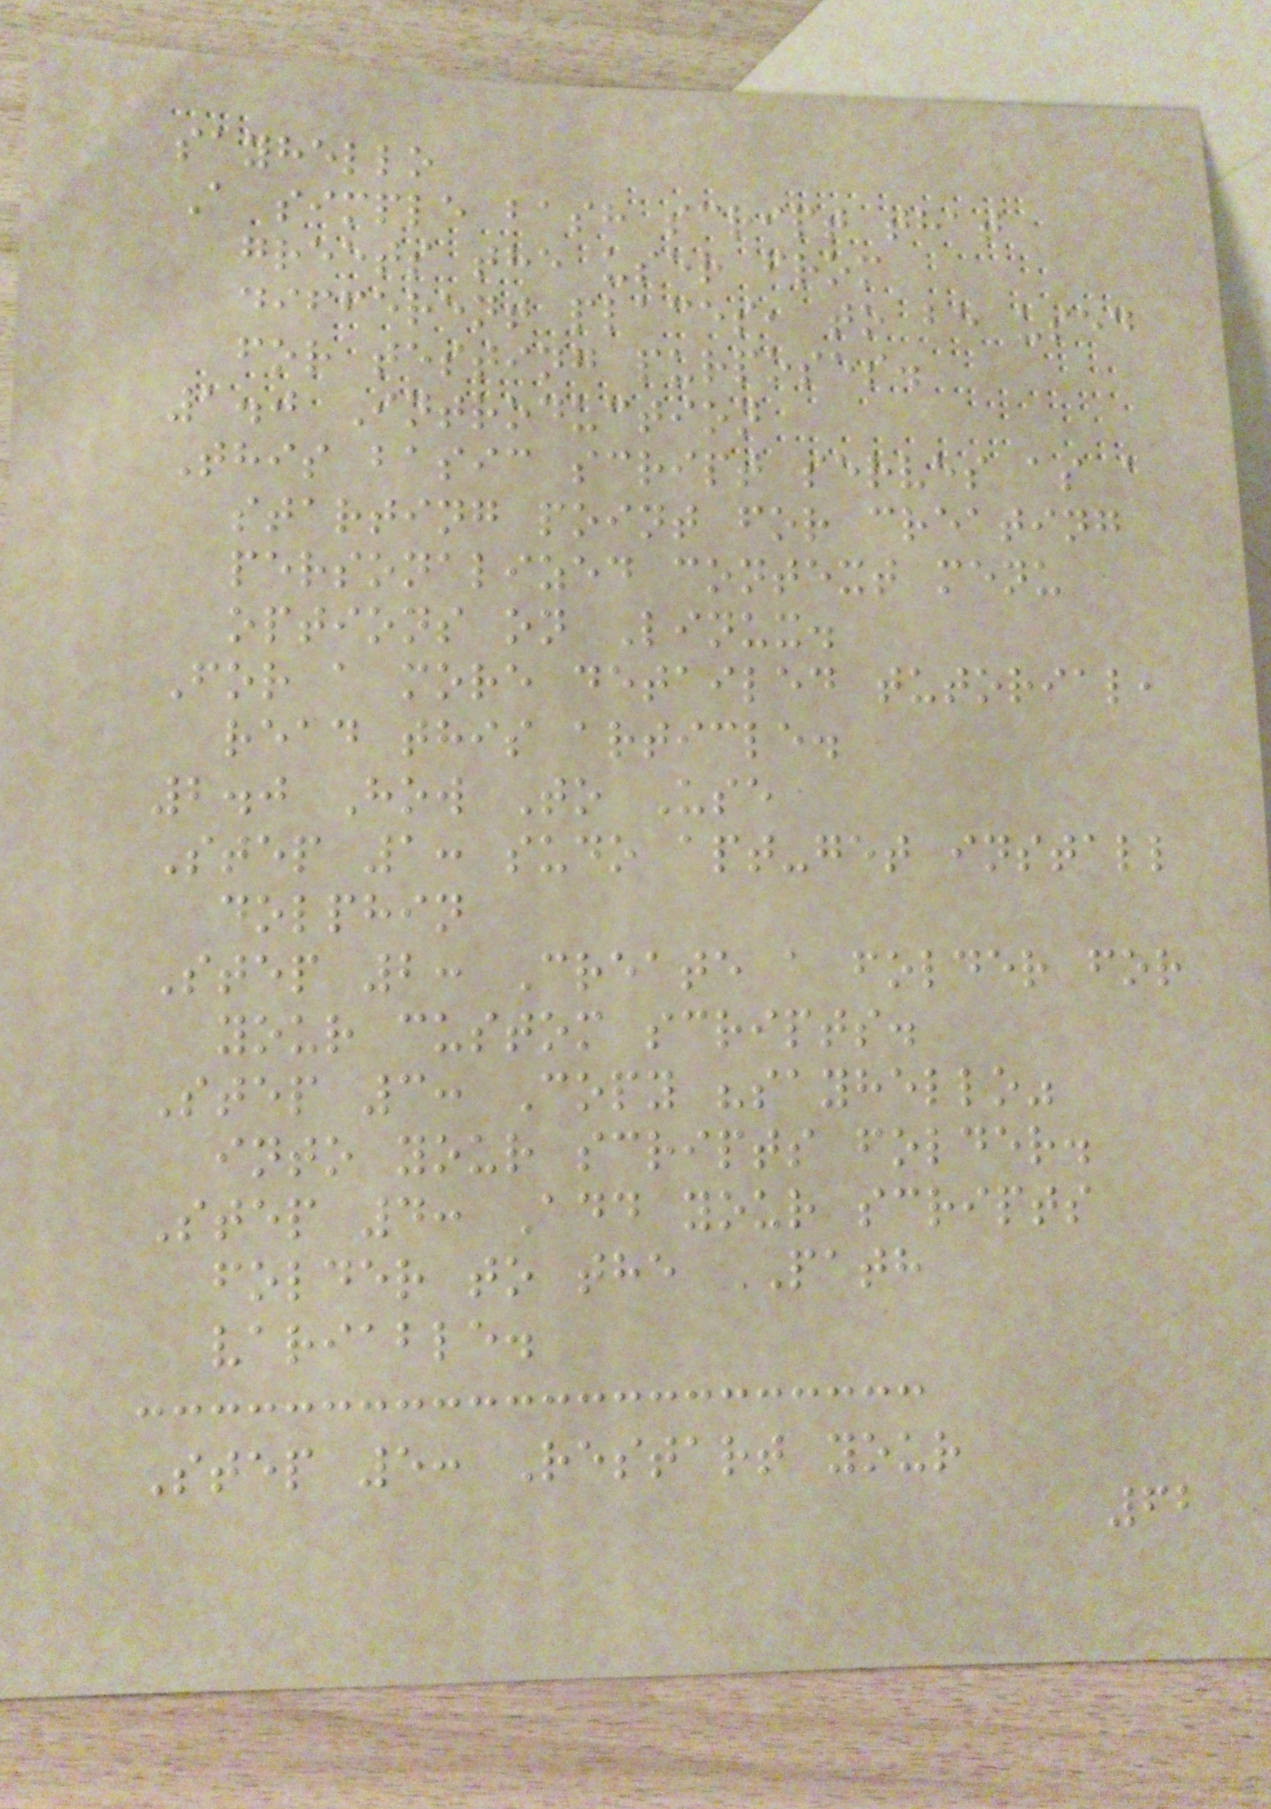sayhello
A simple bash script that
greets the user from
different places, to be used
for testing purposes.
1.0 Introduction
This basic script serves as a
starting point for creating
personalized context menu
options on Linux.
For a more detailed tutorial,
read this article.
2.0 How To Use
Step 1: sudo apt-get install
dolphin
Step 2: Create a folder for
your custom scripts.
Step 3: Copy "sayhello"
into your scripts folder.
Step 4: Add your scripts
folder to the PATH
variable.
Step 5: Restart your
62
